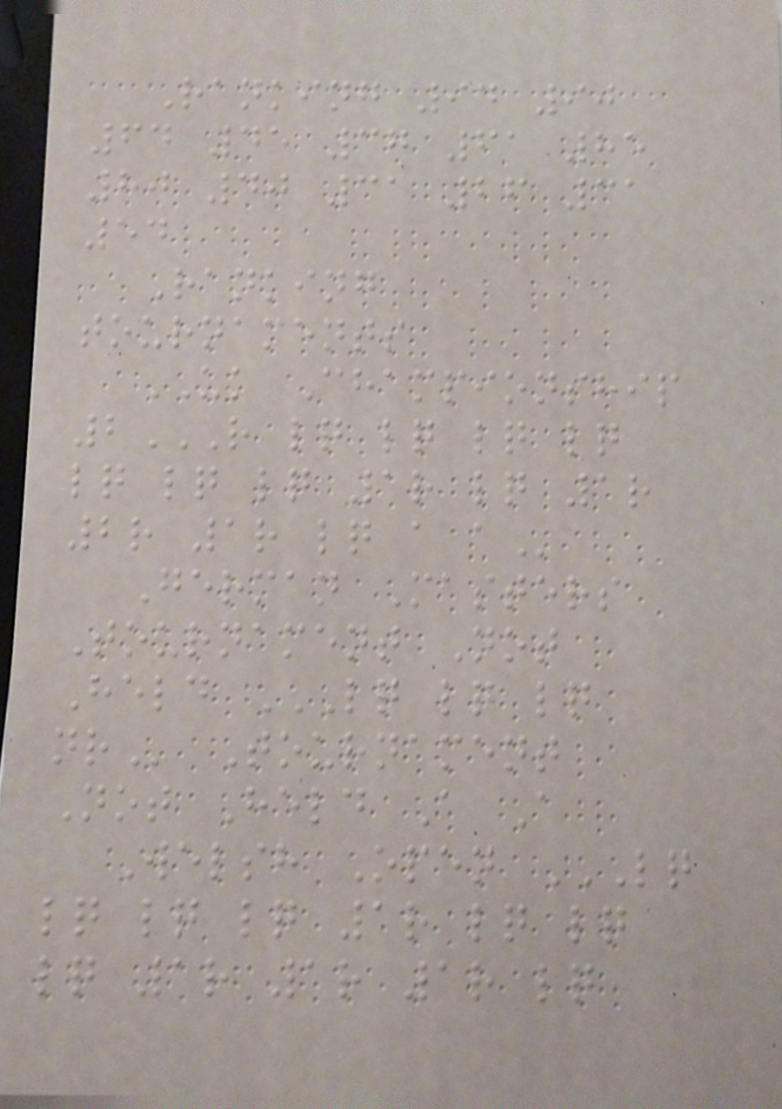Ranking 94 90
64 45 37 61 85
80 40 31 26 31
54
Ranking
tournaments
UK Championship
2R LQ LQ LQ LQ
LQ LQ LQ 1R LQ 1R
2R 1R LQ A A
German Masters
Tournament Not
Held LQ LQ LQ
NR Tournament
Not Held A A
Welsh Open LQ
LQ LQ LQ 1R LQ LQ
LQ 1R 1R 1R LQ
